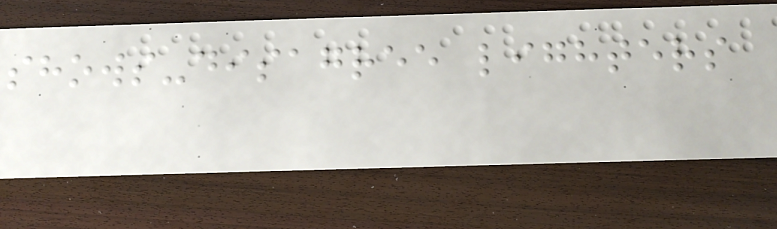shows-disagree lighters
